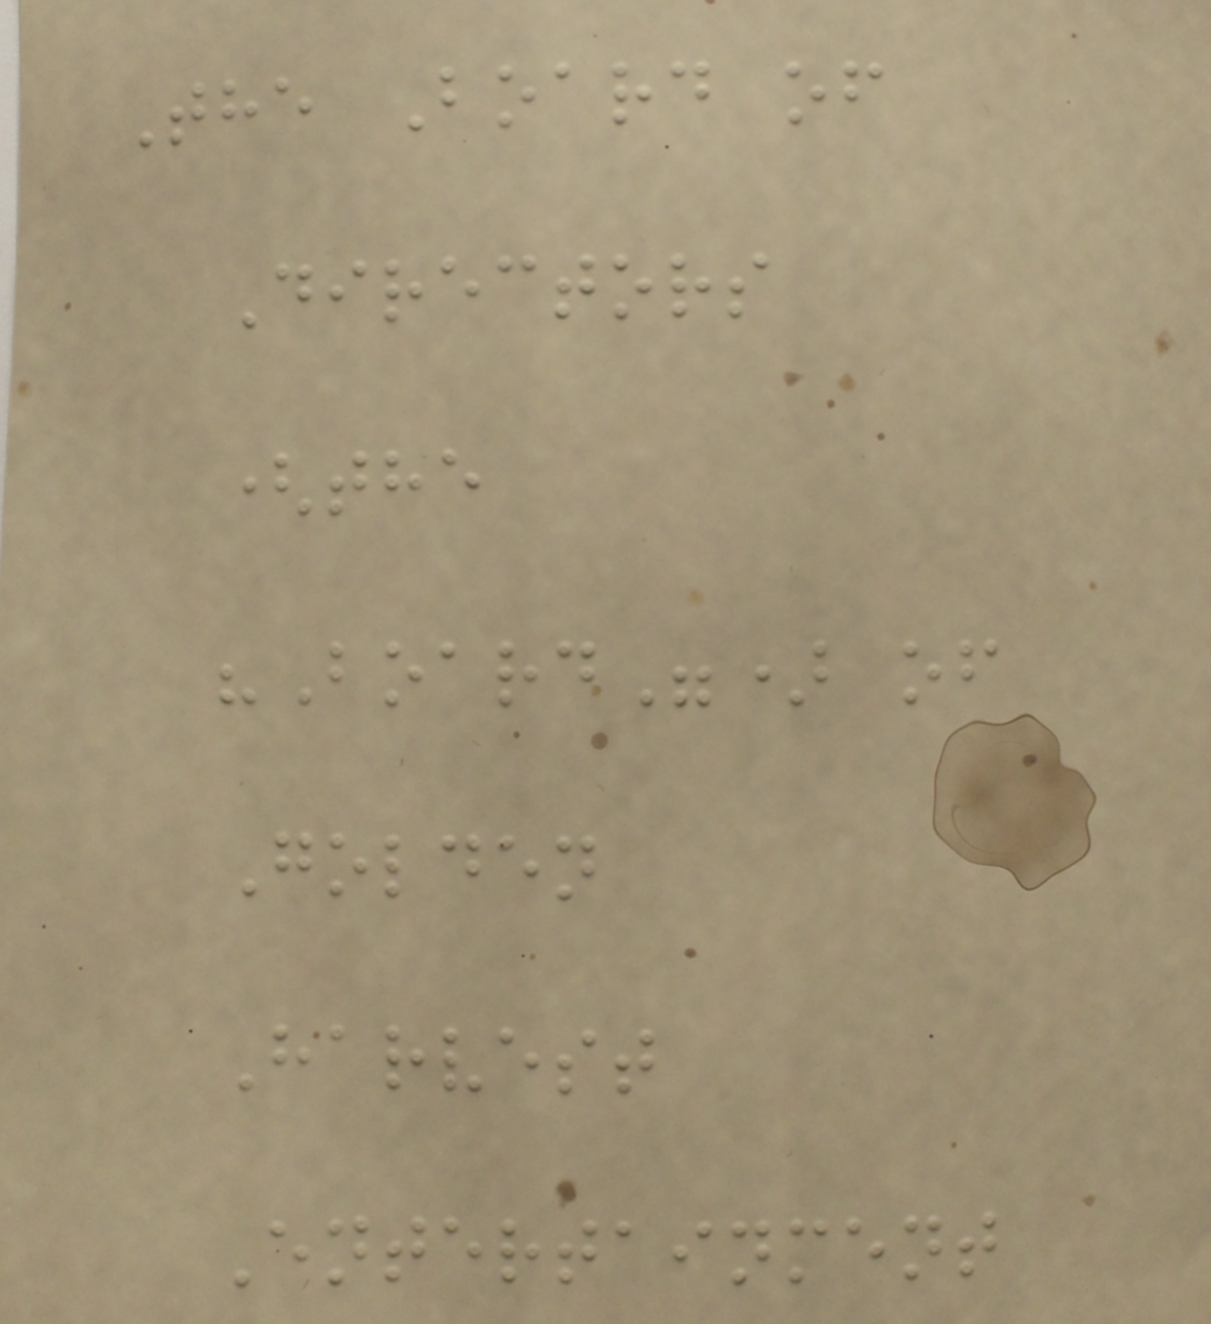The Board of
Directors
(the
"Board") of
Golden
Harvest
Entertainment
